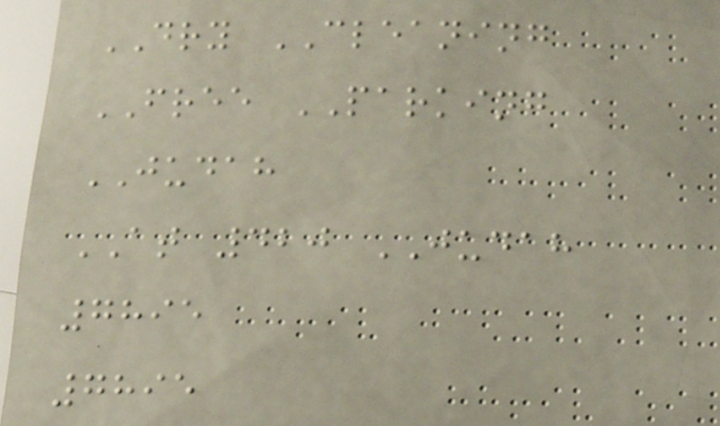DRY CLEANING
FREE PARKING
JUDAH
AT 420 JUDAH
7895
7895
